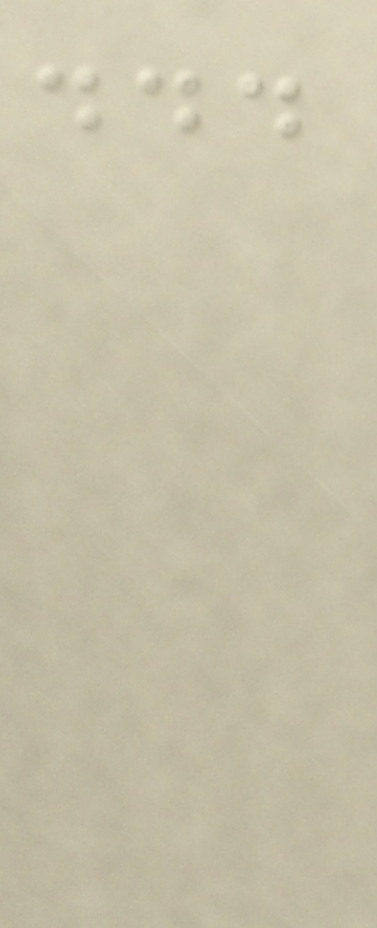...
